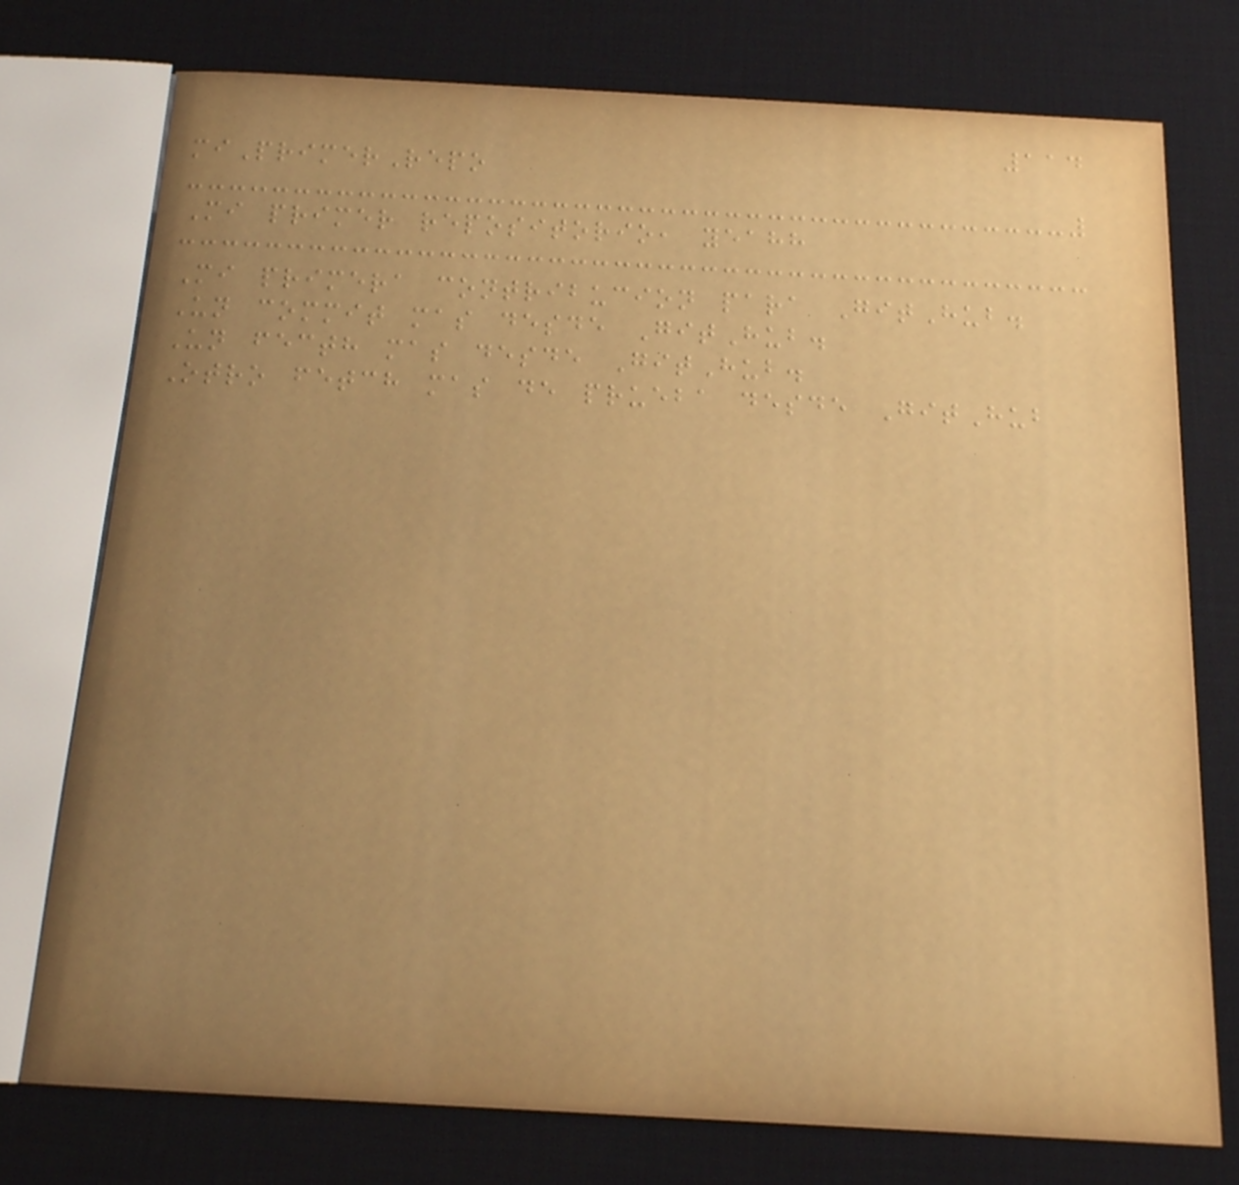114
miPrimerRepo
Mi primer repositorio, yeahh
Mi primera contribucion para GitHub.
Un commit mas desde GitHub.
Un fecth mas desde GitHub.
Otro fetch mas de prueba desde GitHub
